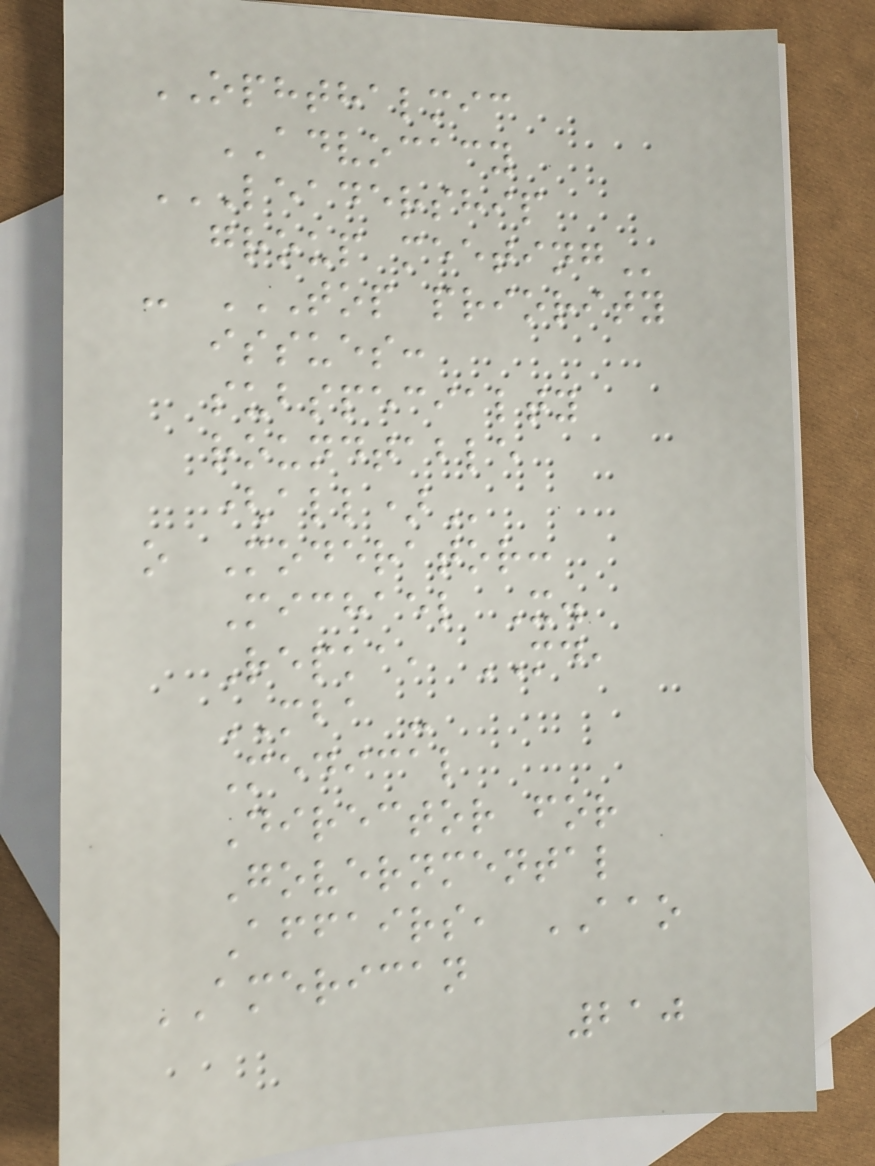OPHTHALMIC
ADVOCACY
LEADERSHIP
GROUP MEETING
- TOP PRIORITY
ISSUES:
SUBSPECIALTY
ROUNDTABLE
(ALL)
o Moderator:
Michael X.
Repka, MD,
MBA -
Medical
Director for
Governmental
Affairs, AAO
AMERICAN
210
